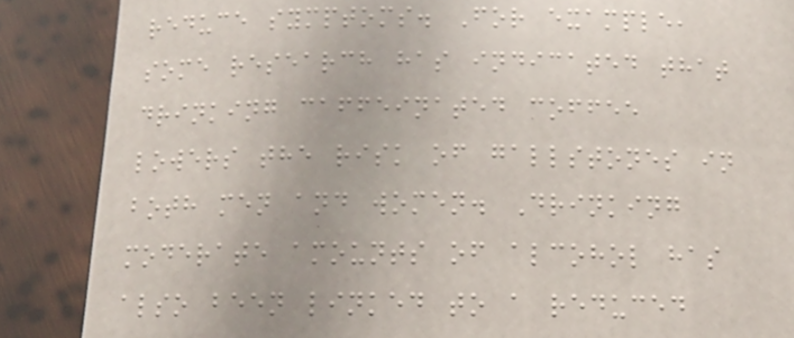reduce symptoms. For example,
some research has indicated that
drinking caffeinated coffee
lowers the risk of gallstones in
both men and women. Drinking
moderate amounts of alcohol has
also been linked to a reduced
